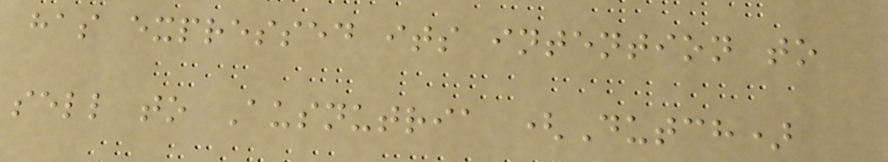has expressed its intention to
sell to Ausnutria (Dutch)
